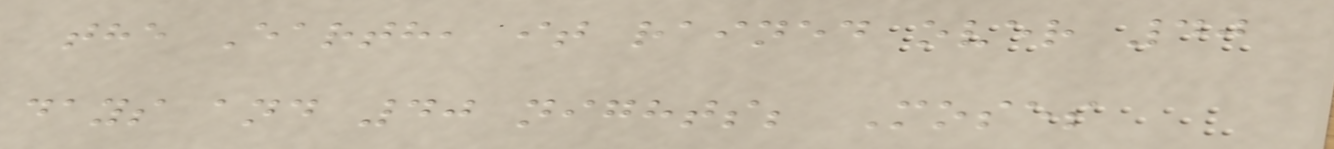the Earth, it rained over 40
days and 40 nights; Moses
